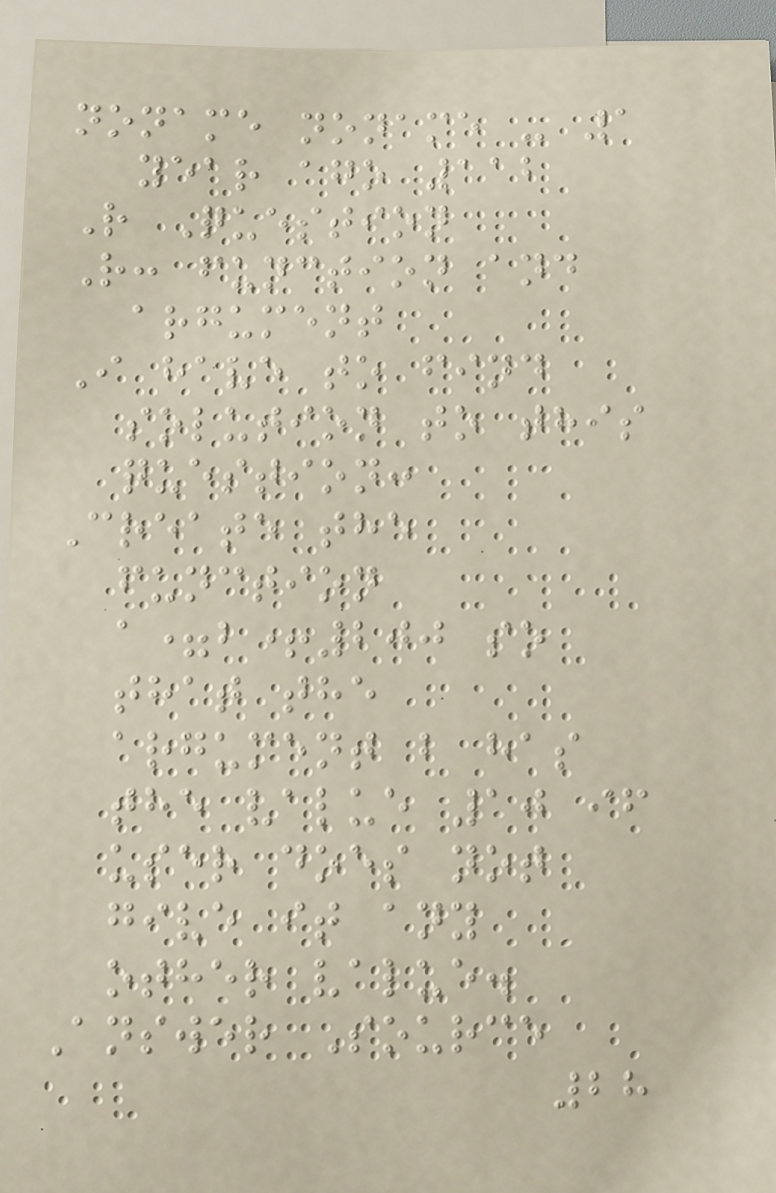noname noname - 1
year ago 112
R Question
R: function and
argument
I have to find
solution to this
question:
Create the
function
a=b+200 so
that the
argument b has
the value 10 if
user does not
give it any
other value.
Answer Source
28
